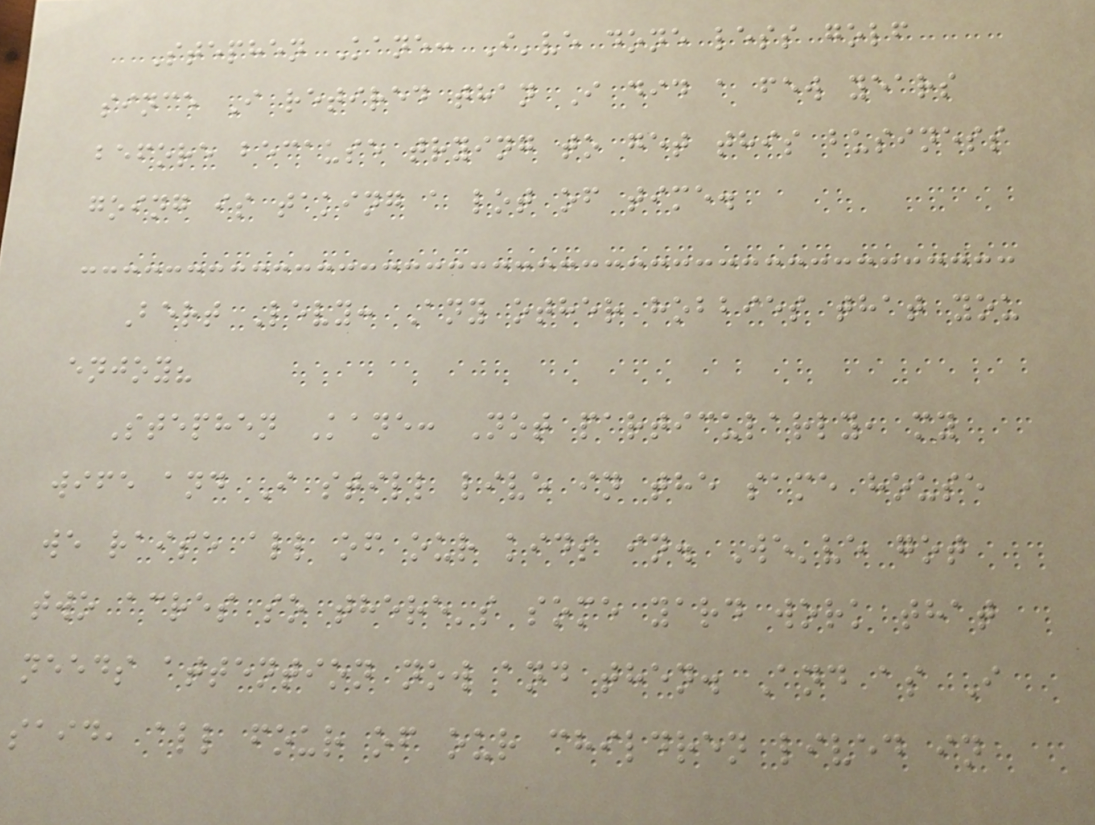Stephen Kane: I've done less golf
since I retired than I did a few years
before because trying to get this business
going is taking a lot of time.
Bert Levy: Any other hobbies that you
enjoy?
Stephen Kane: Not particularly, my
wife and I still live in the same house
we raise all of our kids in. We've got
two acres so there's some yard work that
needs attention now and then. And as I
said, all four of our children lived in
